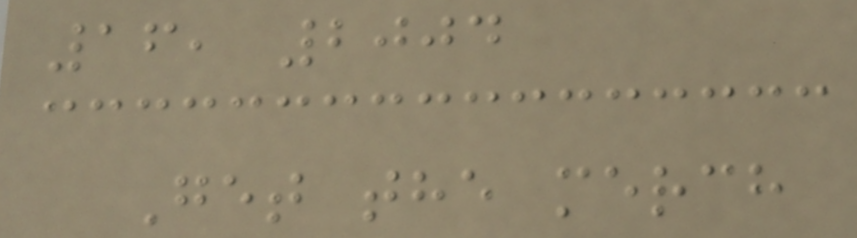16, 2004
Get the merch
